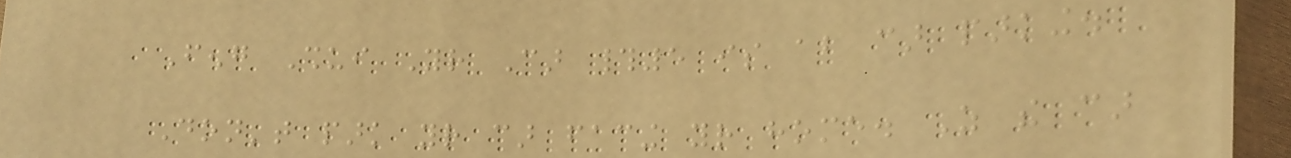Feng Shui Your Car #5 is about car parking.
Don't park your car facing your home. As the car
